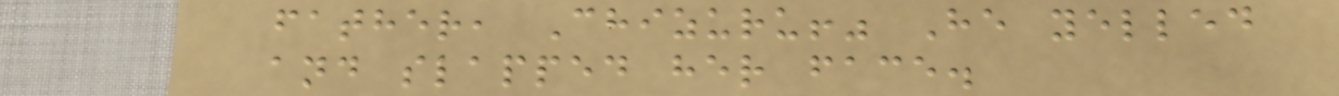father, Chizuru!" He yelled
and slapped her face.
